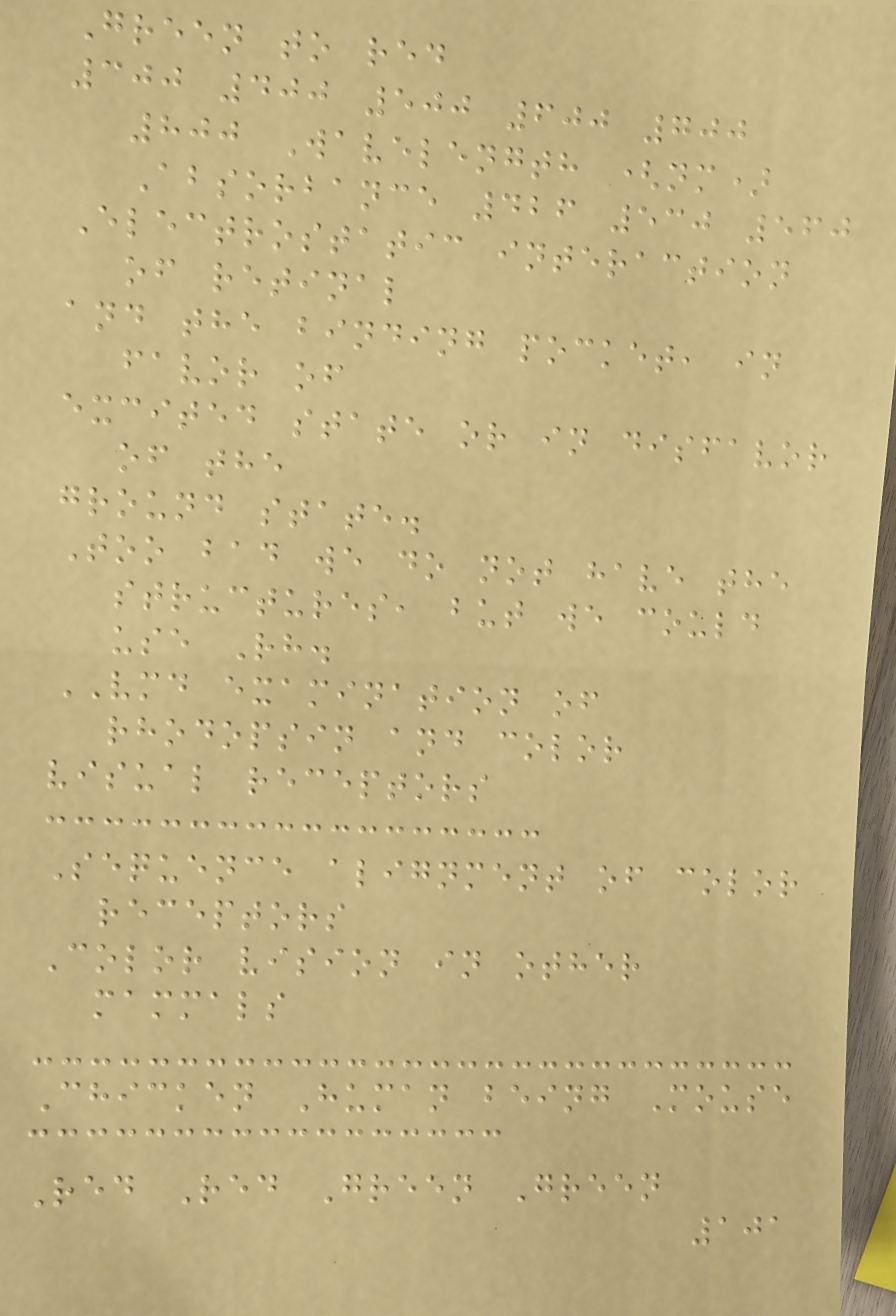Green to red
300 400 500 600 700
800 Wavelength (nm)
Absorbance 426 530 560
Electrostatic interaction
of retinal
and the binding pocket, in
favor of
excited state or in disfavor
of the
ground state.
Too bad we do not have the
structures, but we could
use Rh.
VMD examination of
rhodopsin and color
visual receptors
Sequence alignment of color
receptors
Color vision in other
mammals
Chicken Human being Mouse
Red Red Green Green
101
